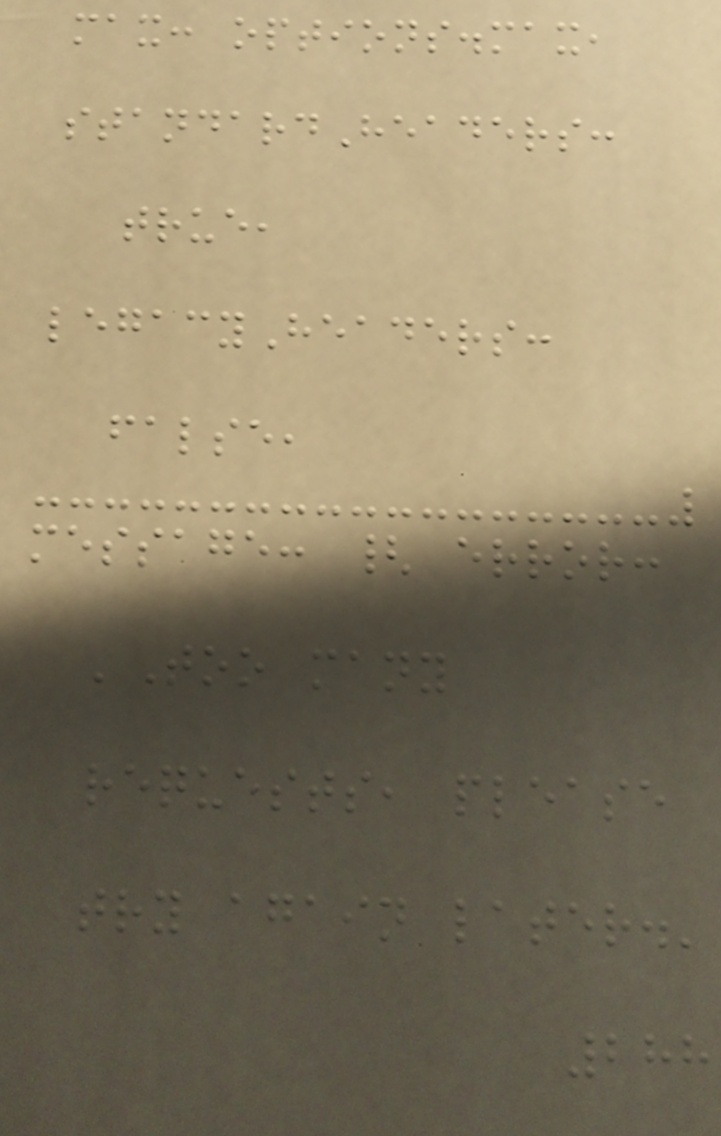max: options.max,
standardHeaders:
true,
legacyHeaders:
false,
message: { error:
'Too many
requests, please
try again later.'
288
